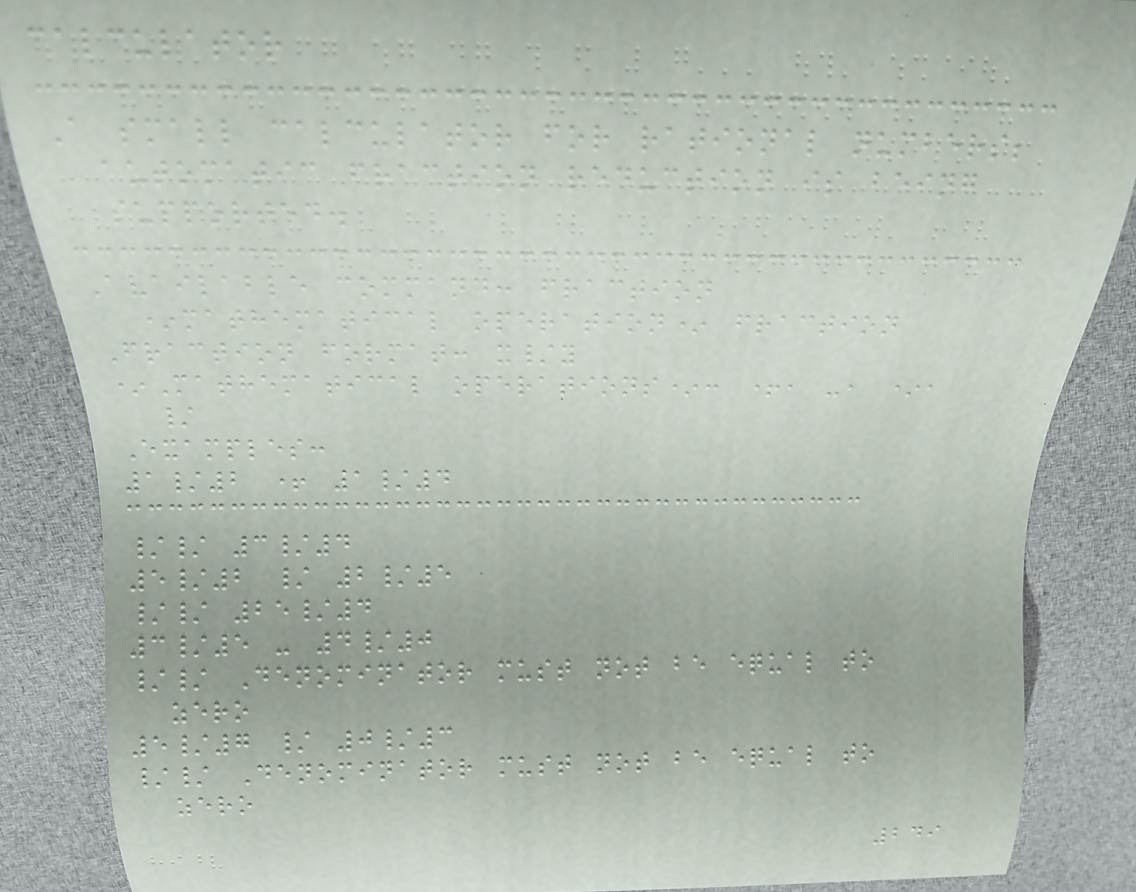calculator
A small calculator for rational numbers;
automatic fraction reduction is being
supported.
Available command: fraction
*mathematical operation* fraction
Fraction format: x/y
*Mathematical operations*: +, -, *,
/
Examples:
1/2 + 1/4
// 3/4
5/2 / 2/5
// 25/4
3/5 - 4/0
// Denominator must not be equal to
zero
5/7 / 0/3
// Denominator must not be equal to
zero
249
